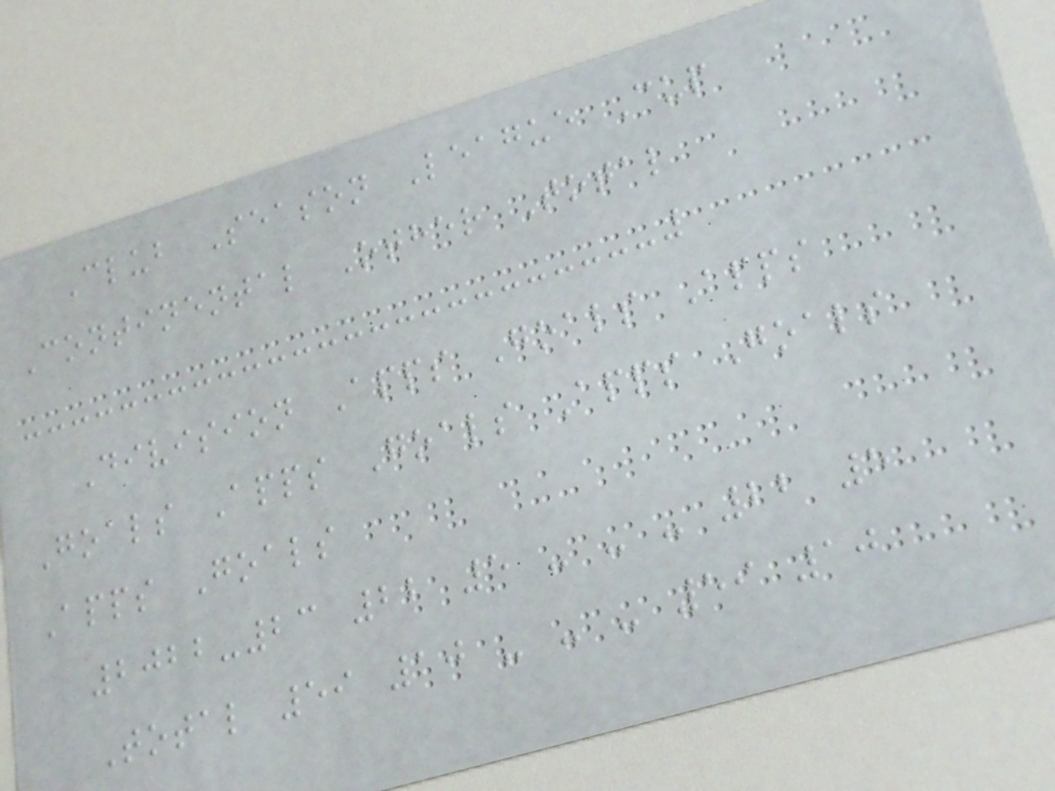Club Season League Cup
Continental Other Total
Division Apps Goals Apps
Goals Apps Goals Apps Goals
Apps Goals
2022-23 22 5 - - - 22 5
Total 59 10 - - - 59 10
